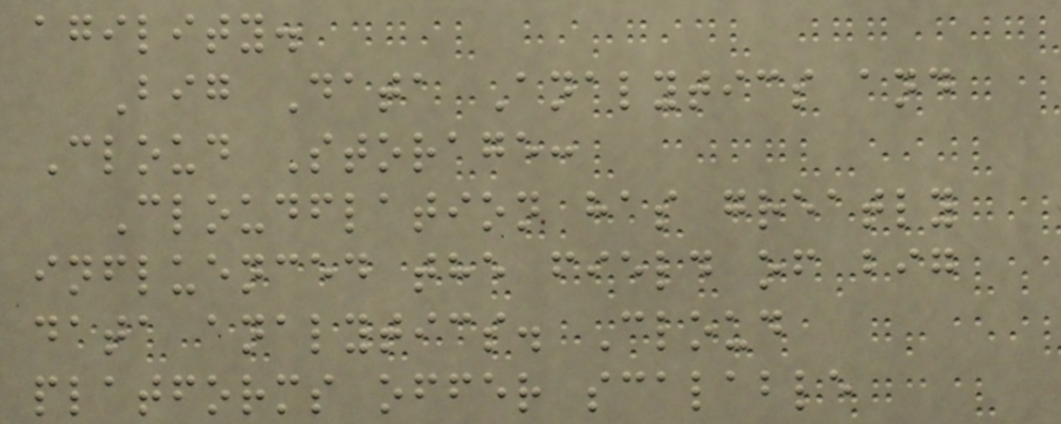agility.
Big Data Analytics and
Cloud Storage:
Cloudflation has greatly
influenced the field of big
data analytics. Cloud
platforms offer scalable
